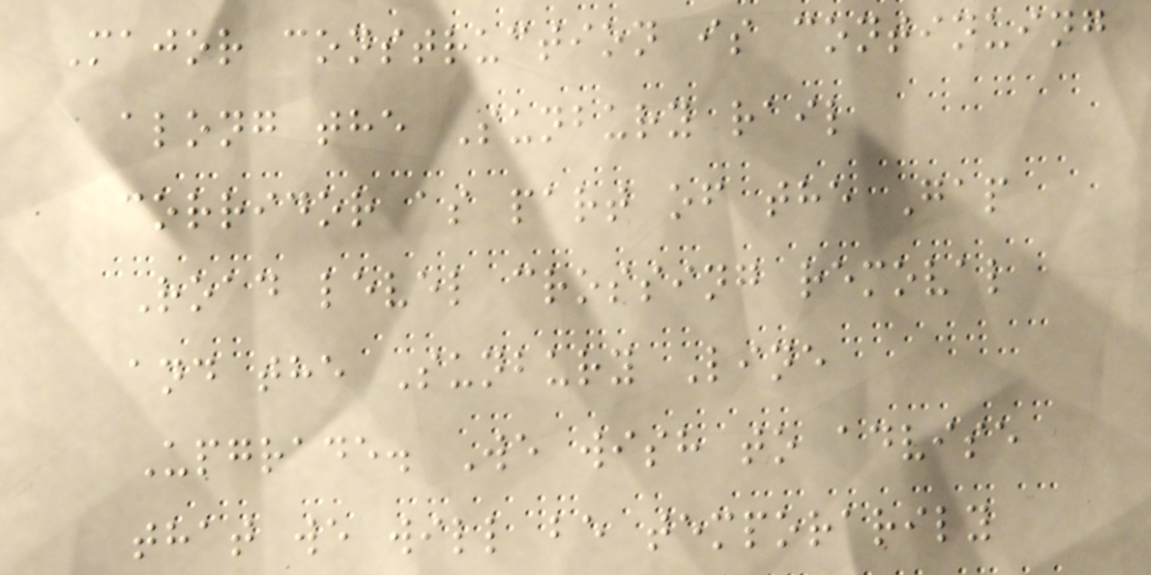Major construction is continuing
along the Sunbury rail
corridor as part of the Gap
Road level crossing removal
and the Sunbury Line
Upgrade. We wish to advise
that we will be temporarily
